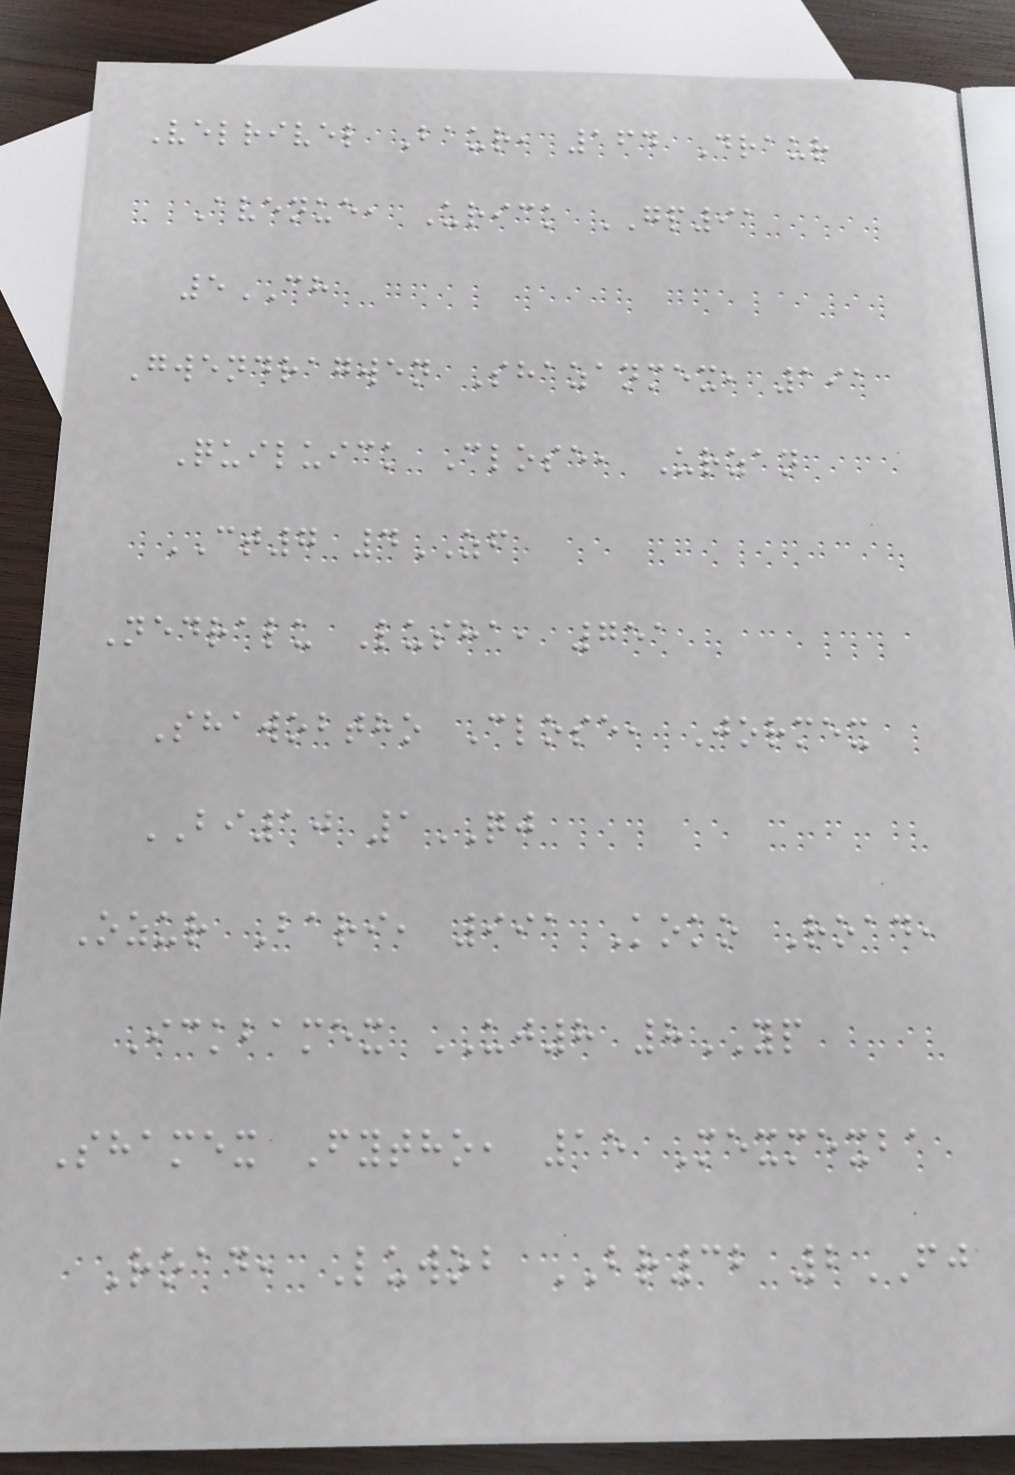Velrivel Baur, 164 Draur
Avenue, Urick GP91
5CH
Gwendragwen Shazanmex, 191
Quiluick Close, Urzan
CT7 4ZF
Nedralu Lusha, 751
Shawobtho Close, Jormex
BI10 1QJ
Ozur Bari, 991 Koko Road,
Ickbamex UJ8 8YP
Shamex Fytho, 15 Mexmexba
Road, Luwob BR32 2FJ
